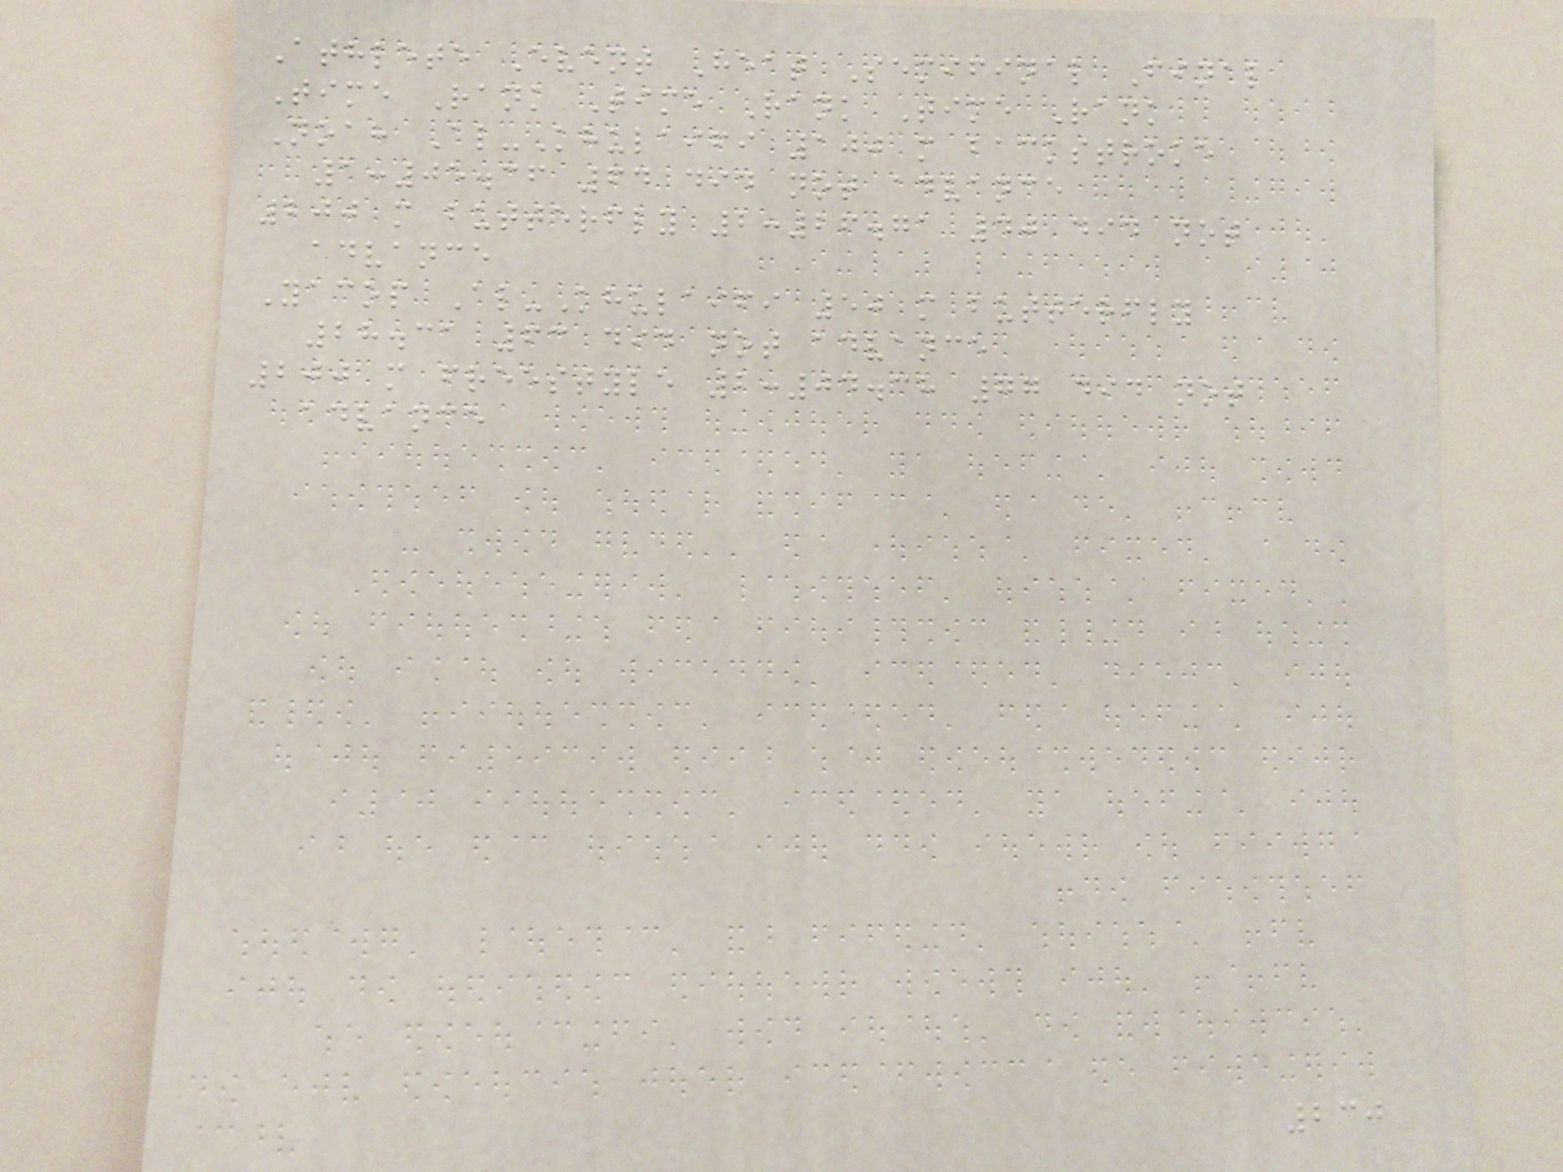Athlete Event Heat Semifinal Final
Time Rank Time Rank Time Rank
Noah Al-Khulaifi 100 m backstroke
1:05.36 64 did not advance
200 m butterfly 2:26.71 40 did not
advance
Yacop Al-Khulaifi 50 m butterfly
28.31 63 did not advance
200 m freestyle 2:04.38 77 did not
advance
230
